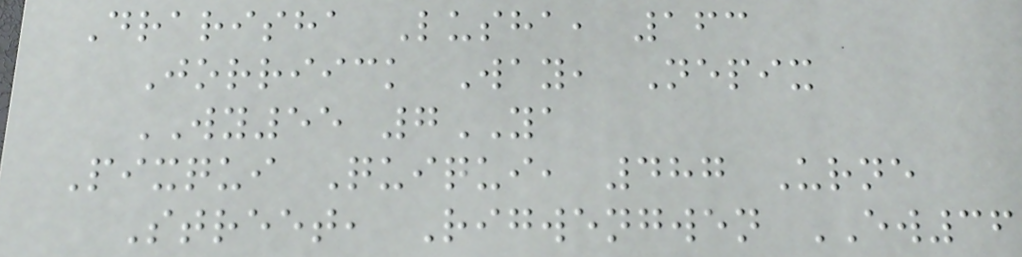Drarisha Lusha, 163
Jorriick Way, Nepix
WY55 7YA
Pixqui Quiqui, 487 Urne
Street, Rigwengwen EW36
